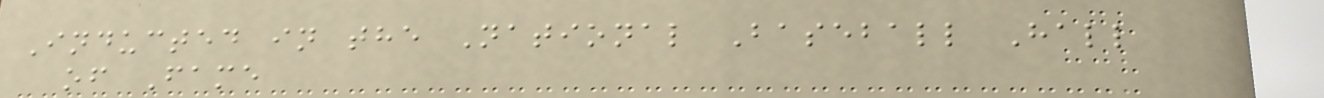Inducted in the National Baseball Hall
of Fame
